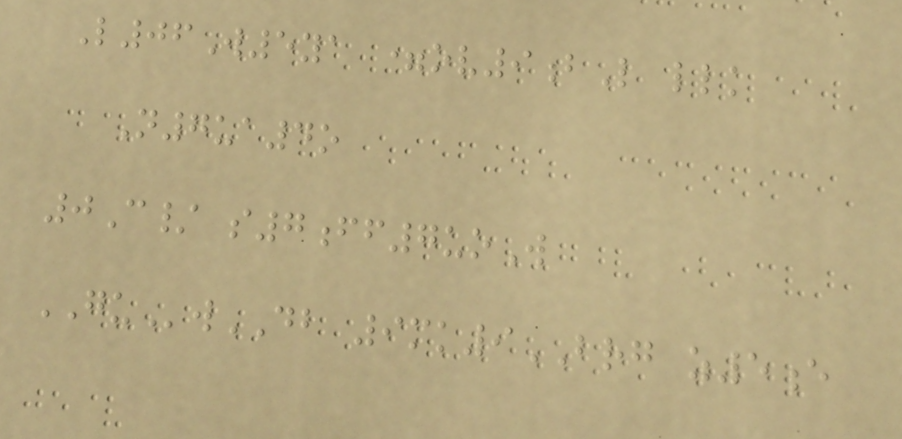L06W5ya =ov9bL llk
N7ua4o
0C/ s7ff7uoW
GUwDB 9mk9BRG z5e
